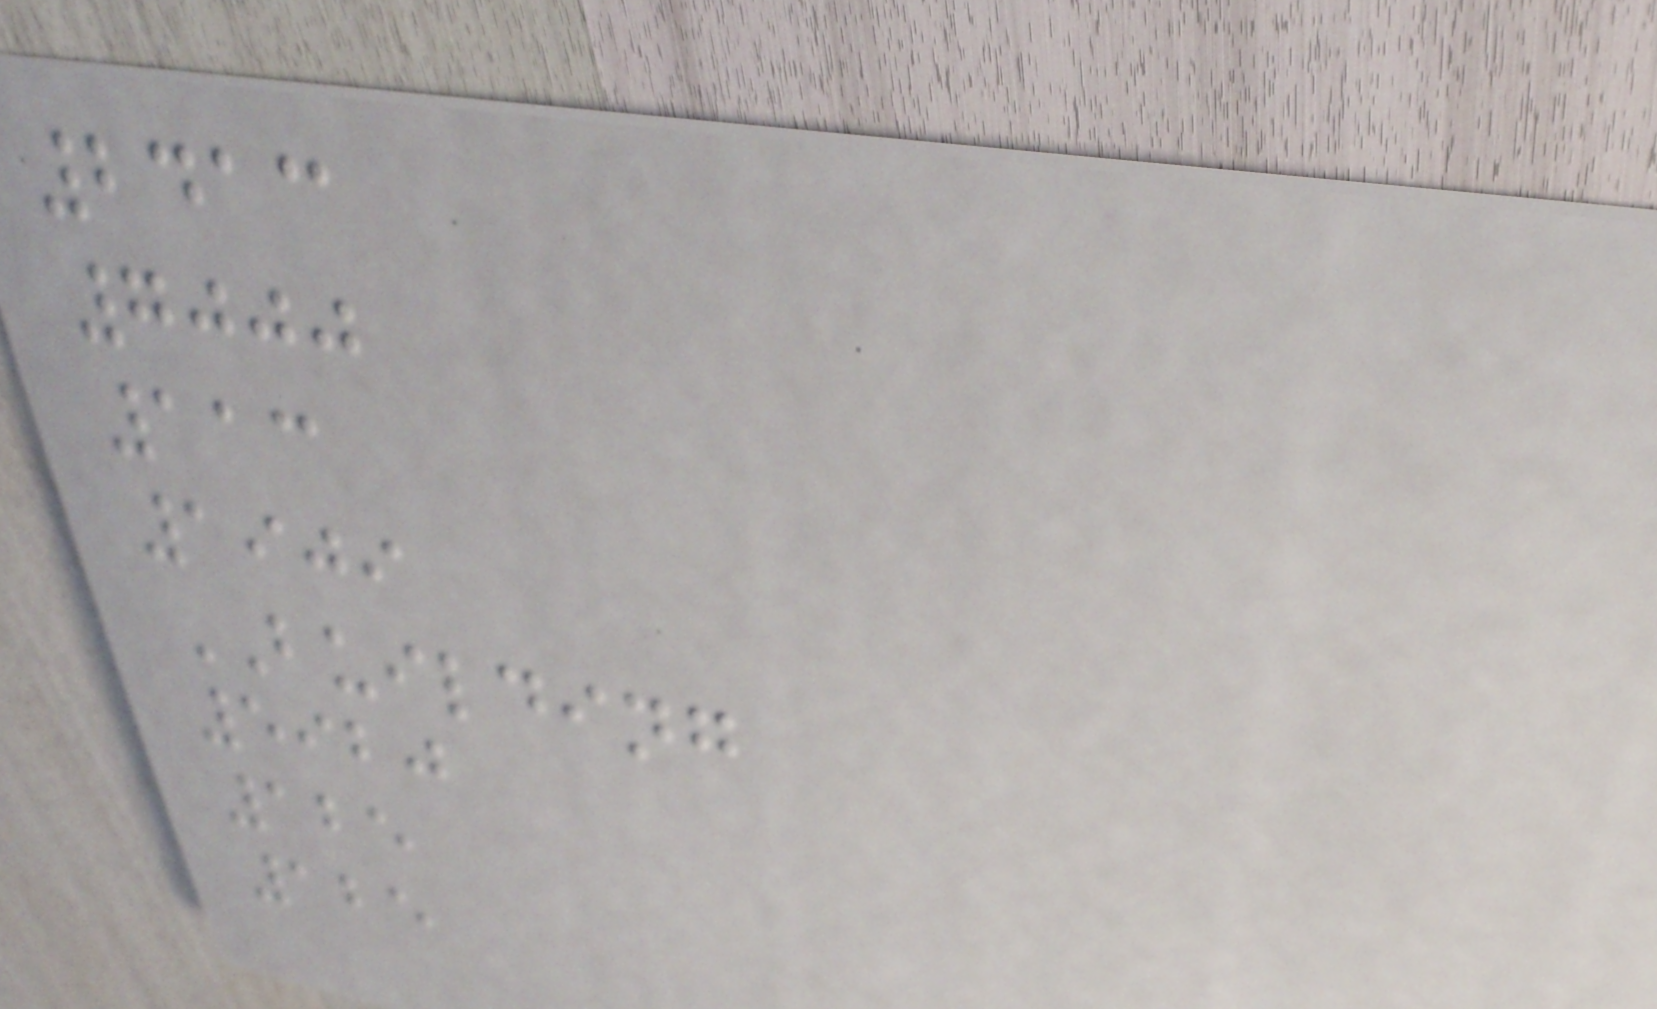2413
7000
113
1909
BUILDING
5920
125
125
